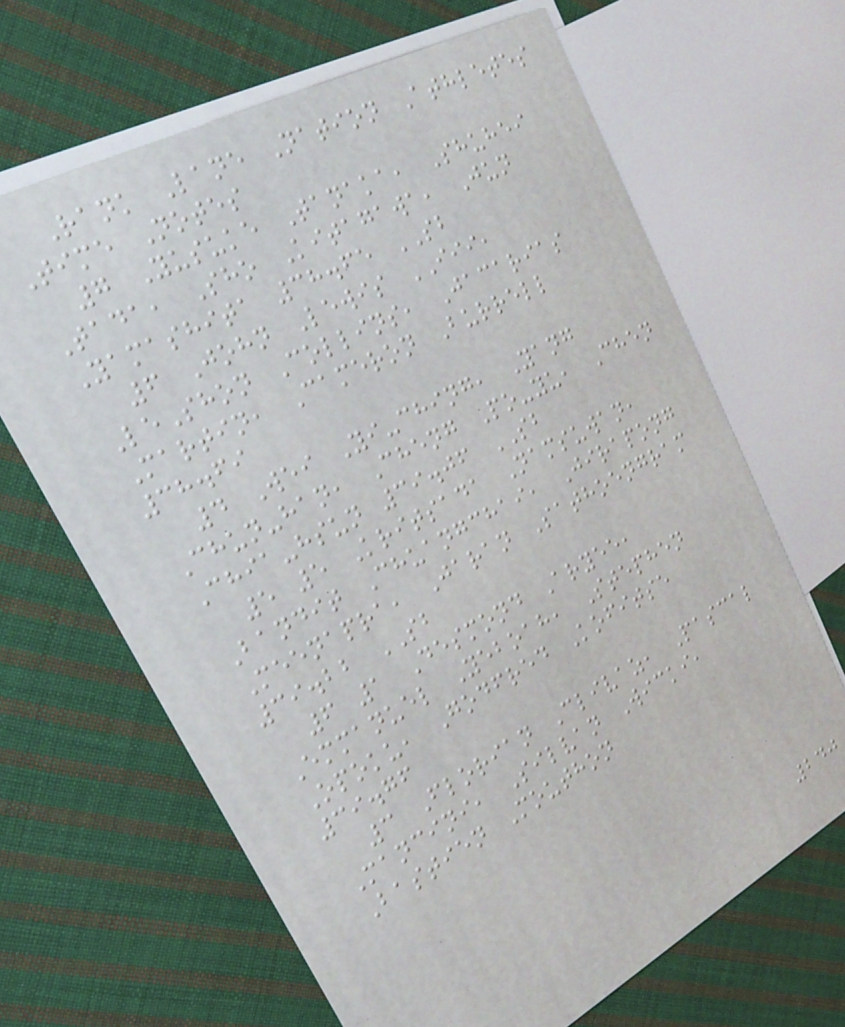Rank Lane Nation Athletes
Time Notes
7 Yusuke Tanaka, Shuhei
Tada, Sho Kitagawa, Jun
Yamashita 38.65 SB
6 John Lewis III,
LeShon Collins, Jacarias
Martin, Cameron Burrell
38.69
4 Wei Yi-ching, Yang
Chun-han, Cheng Po-yu, Chen
Chia-hsun 39.06 SB
5 5 Kritsada Namsuwan,
Bandit Chuangchai, Jirapong
Meenapra, Jaran Sathoengram
39.22 SB
6 1 Desmond Aryee,
Emmanuel Yeboah, Stephen
Opoku, Godfred Kofitse
39.76
3 Florian Clivaz, Pascal
Mancini, Silvan Wicki,
Bastien Mouthon
240
